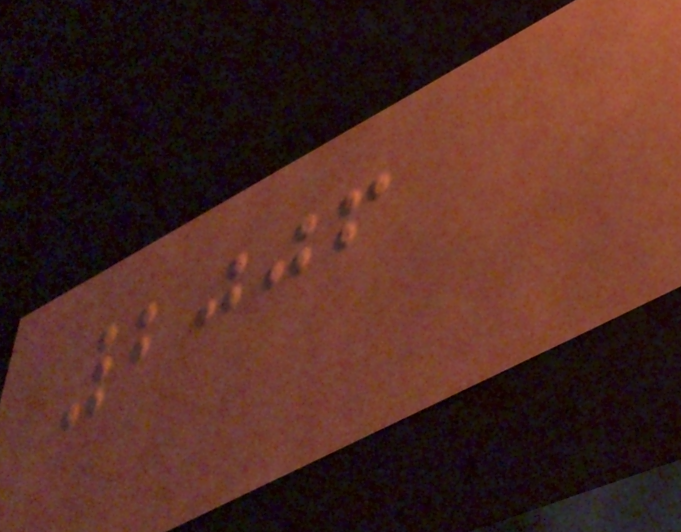2006
